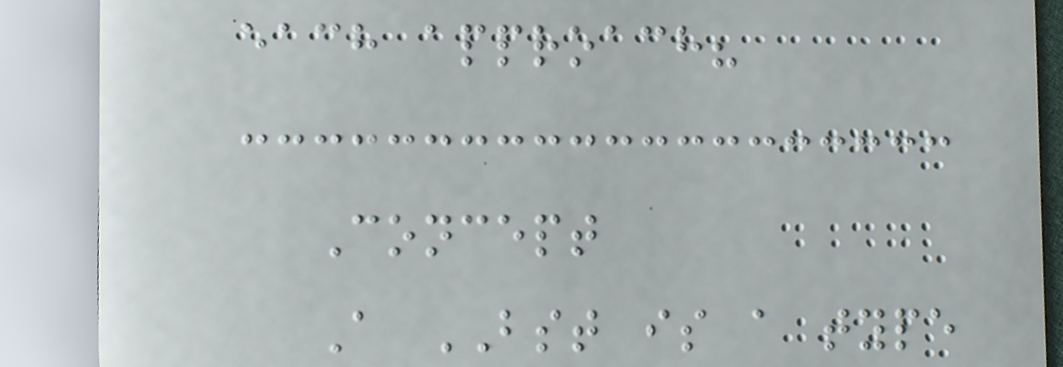each approach?
Concept
A BST is a type
